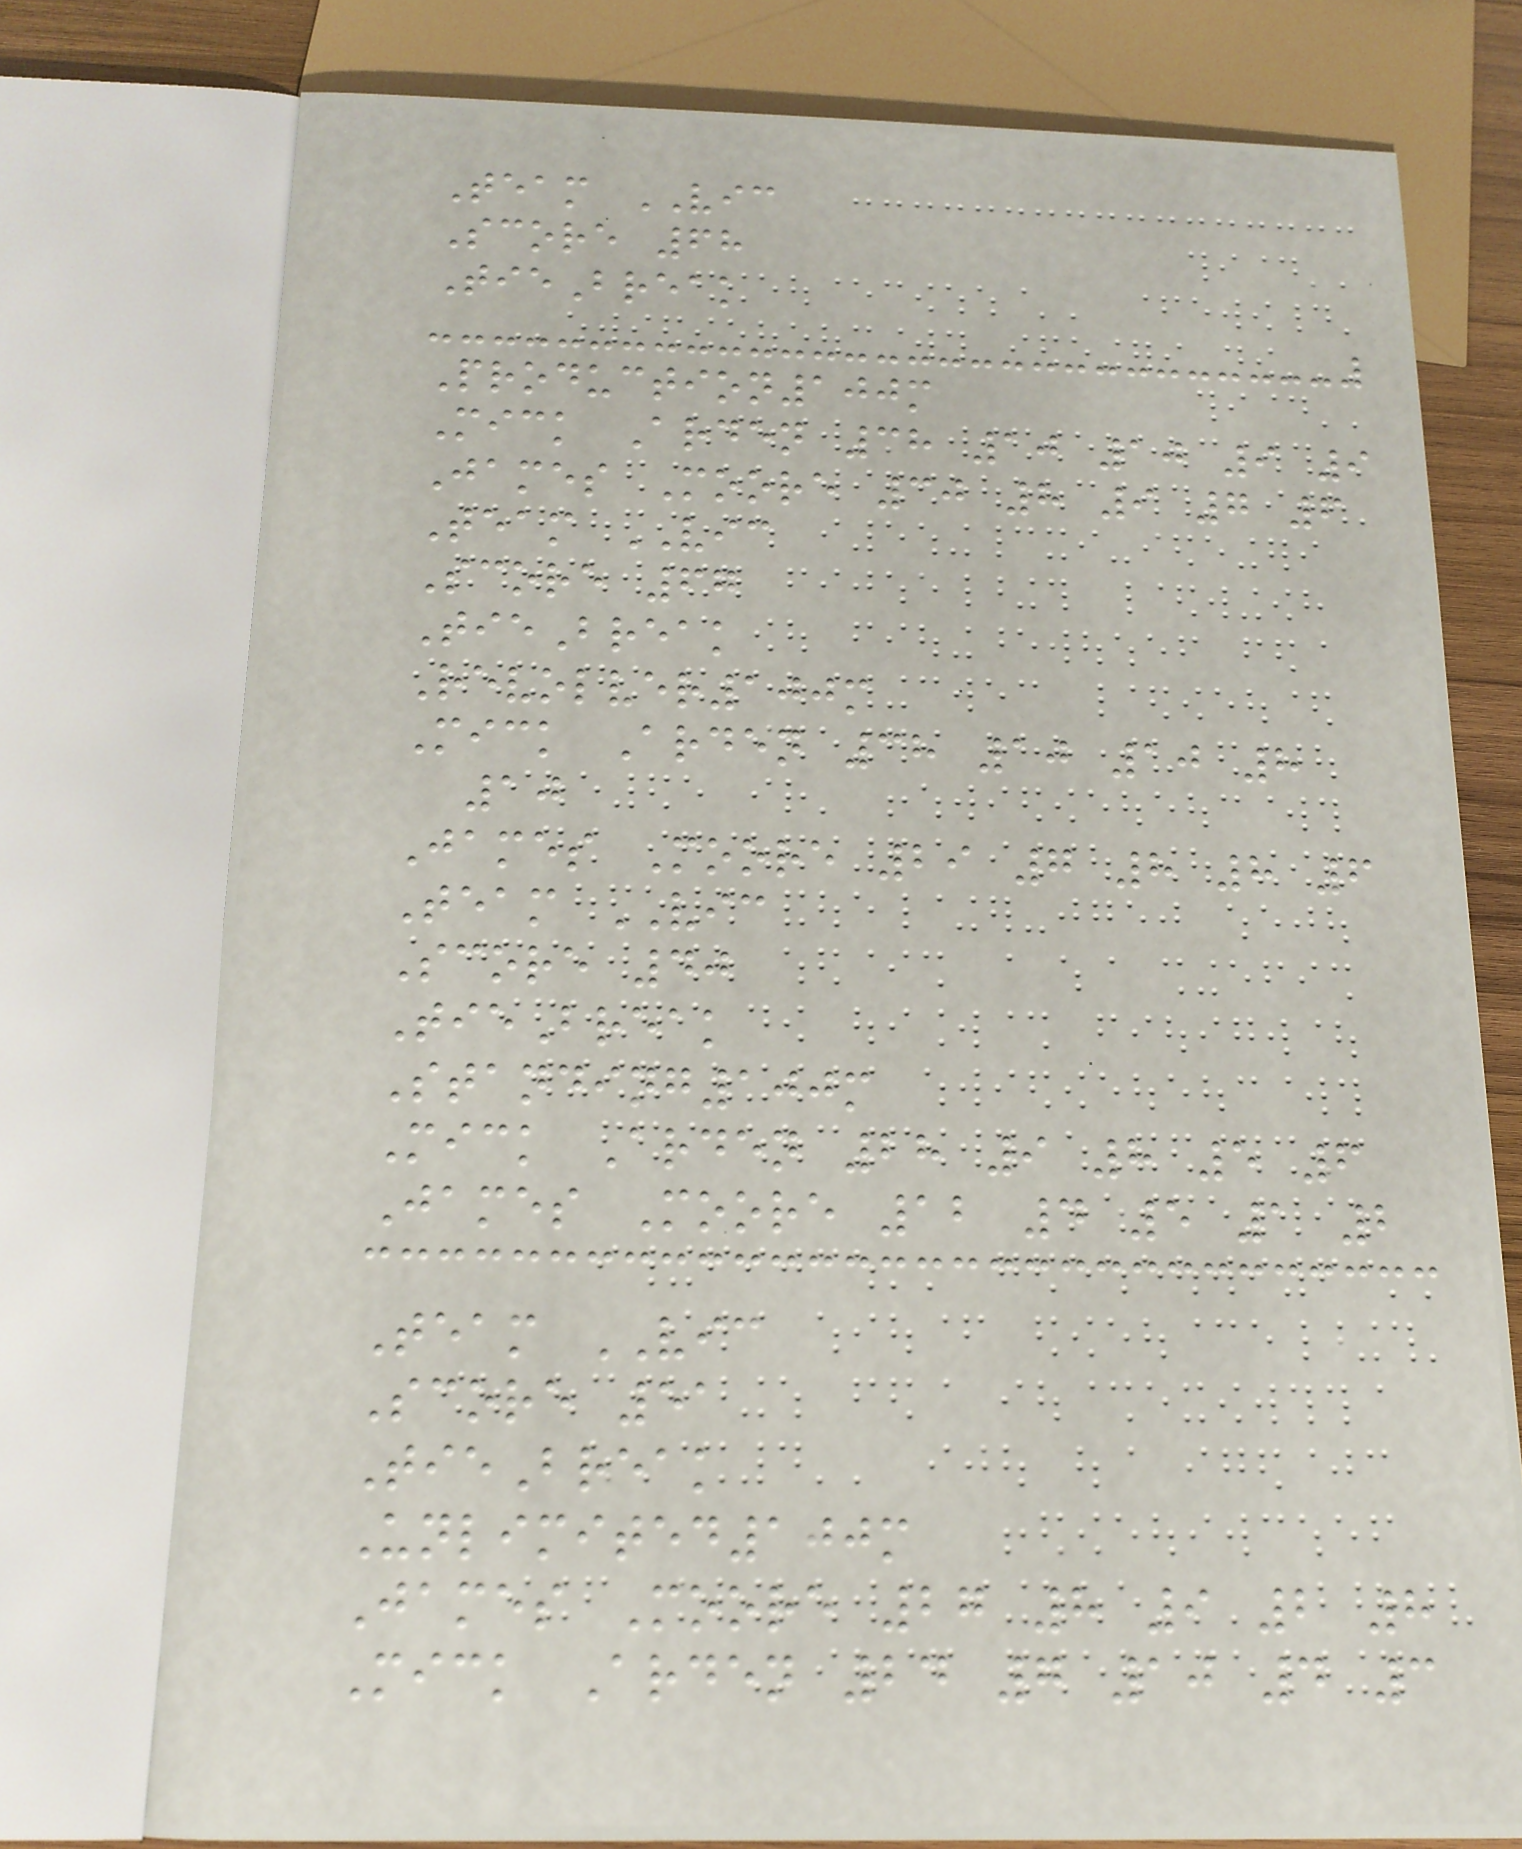Team VIC
Score 68
TieBreak
Production100m
Mick Arden 38 10 10 9 9
James Moore 30 8 9 7 6
Team VIC
Score 67
TieBreak
Revolver100m
Mick Arden 38 10 10 8
10
James Moore 29 7 8 8 6
Team VIC
Score 40
TieBreak
Standing100m
Mick Arden 28 9 8 5 6
James Moore 12 4 5 1 2
Team VIC
Score 51
TieBreak
Unlimited100m
James Moore 27 8 9 2 8
Mick Arden 24 7 10 4 3
